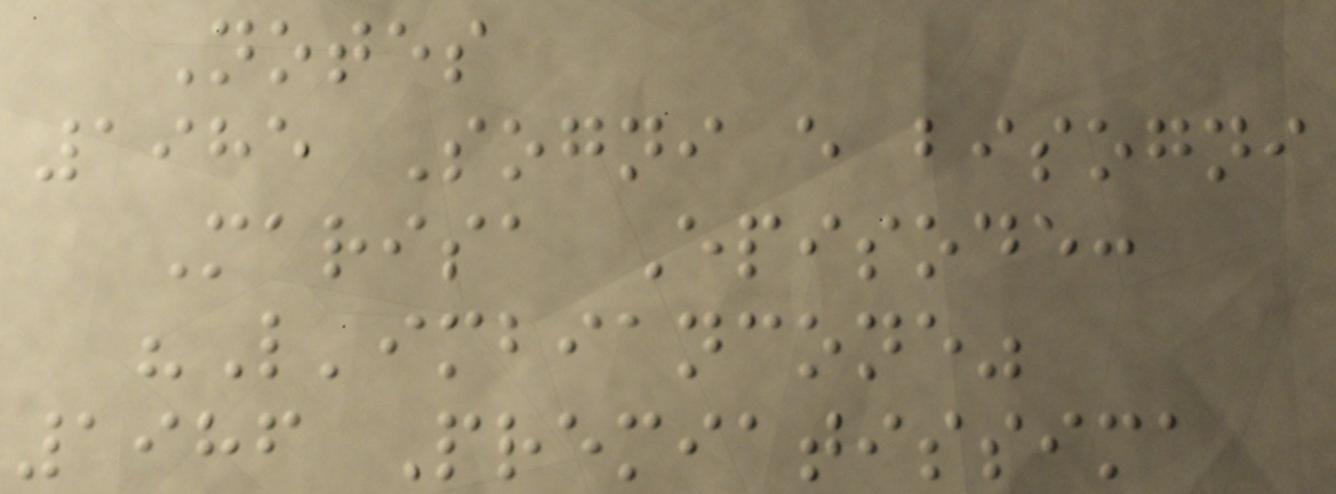Notes
1985 Sogni e bisogni
Marisa Episode:
"L'imbiancone"
1986 Premiatissima
